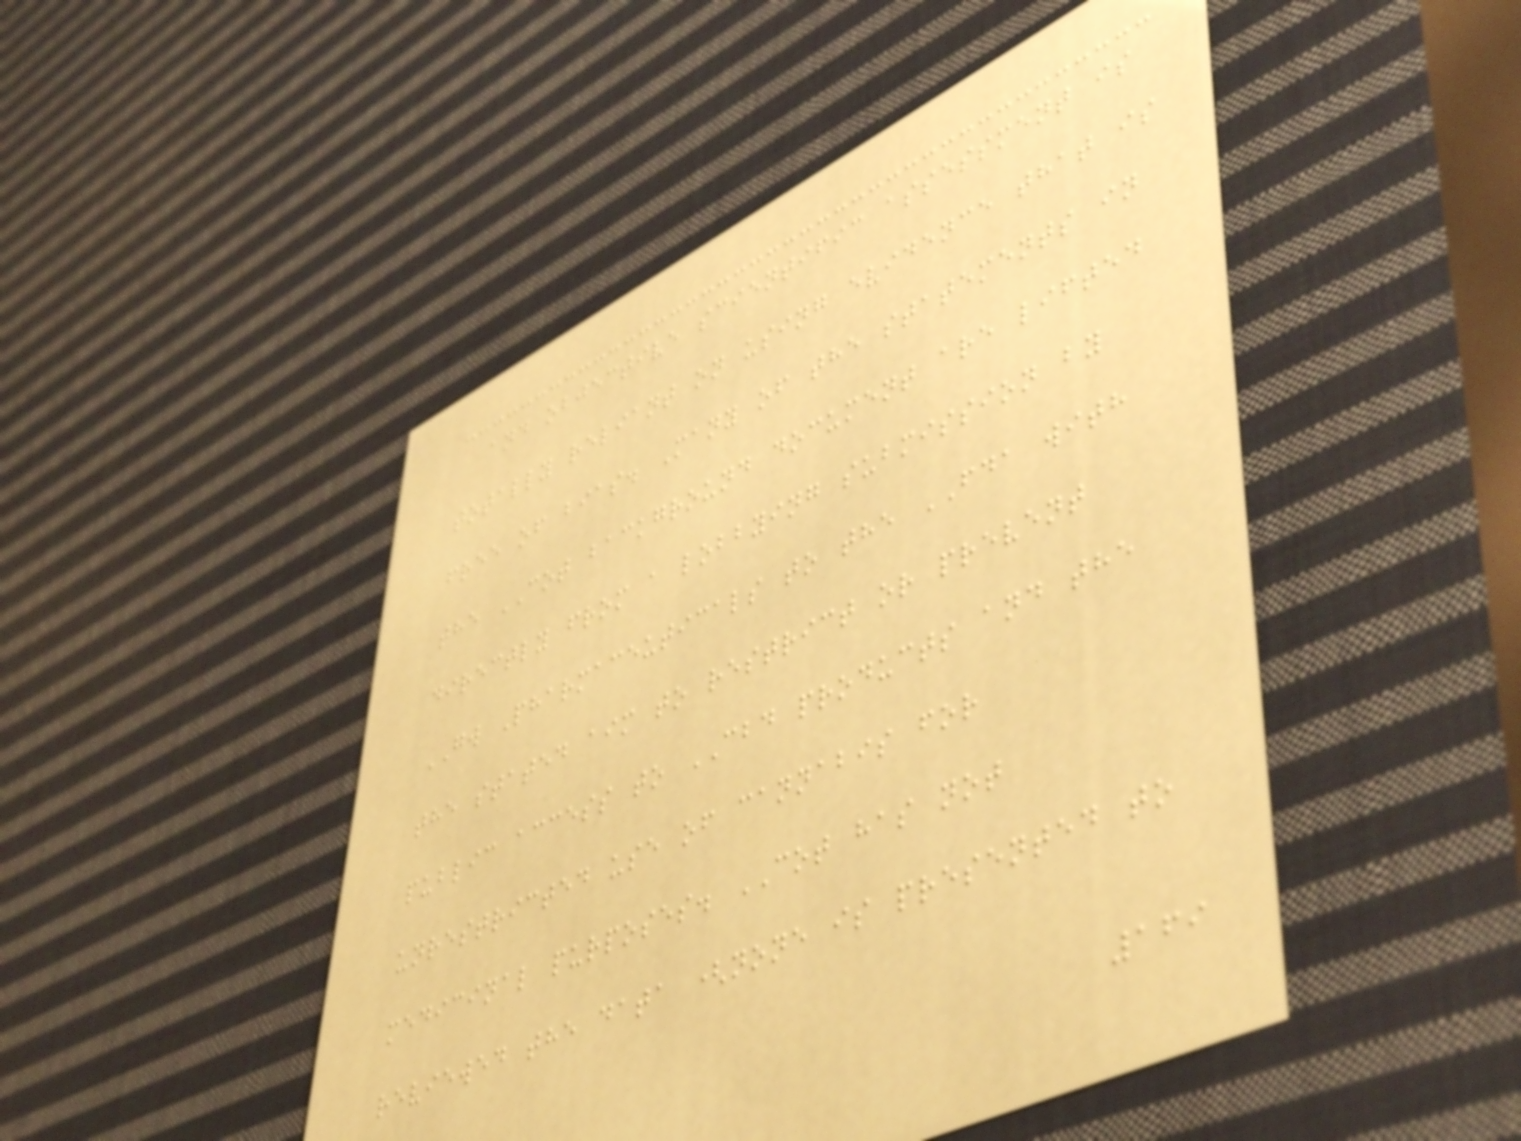and objective scientific assessment is
totally reliant on using evidence that is
free of bias. Many of the statements in
the COT background document are lifted
directly from a lobbying submission by
GW Pharmaceuticals to the FDA with
the stated aim to restrict or prevent
public access to CBD products and the
unrestricted use of cannabis for
medicinal purposes. COT has not
reviewed the data (none is presented to
169
